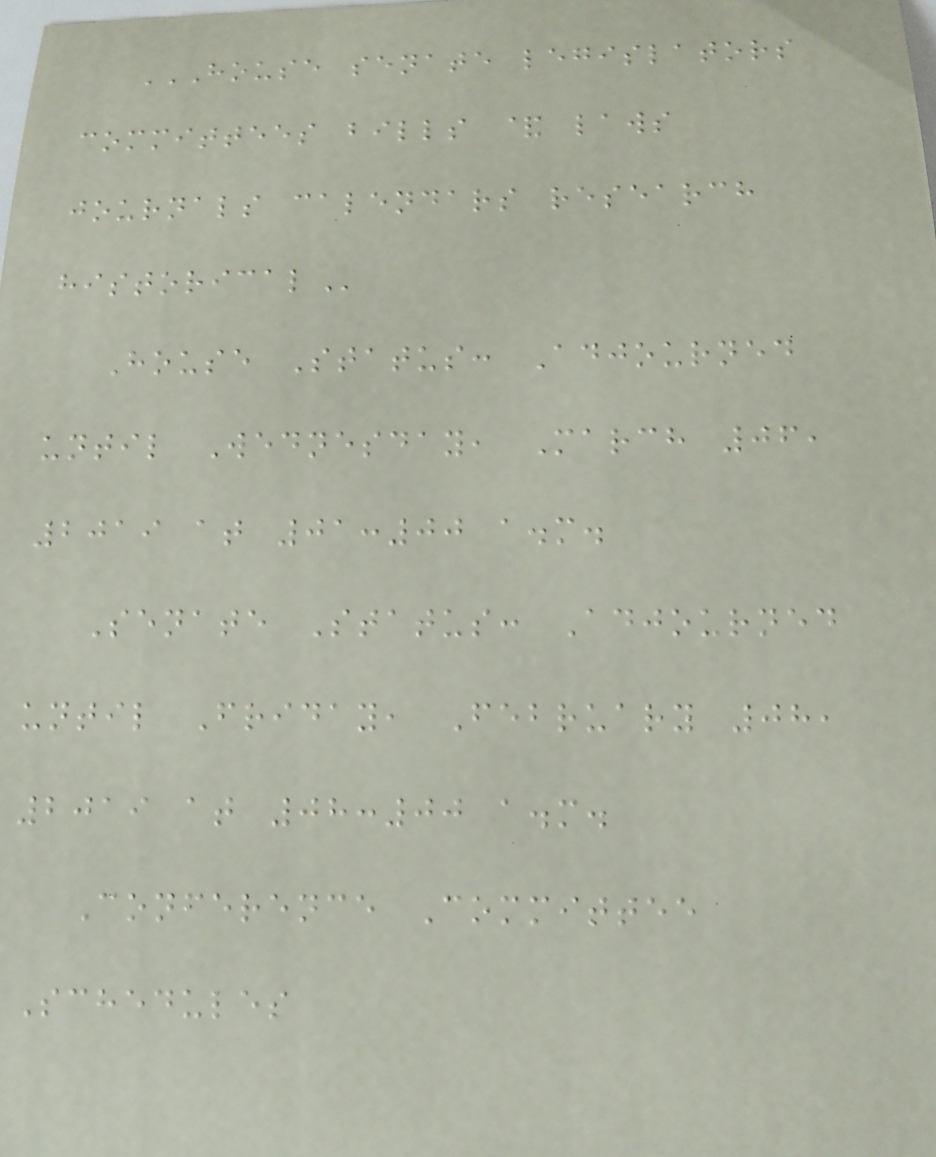HOUSE SENATE LEGISLATORS
COMMITTEES BILLS & LAWS
JOURNALS CALENDARS RESEARCH
HISTORICAL
House Status: Adjourned
until Wednesday, March 06,
2019 at 01:00 a.m.
Senate Status: Adjourned
until Friday, February 08,
2019 at 08:00 a.m.
Conference Committee
Schedules
